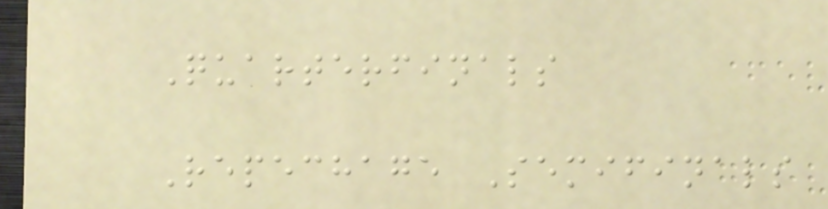Quarterfinals
Repechage Semifinals
